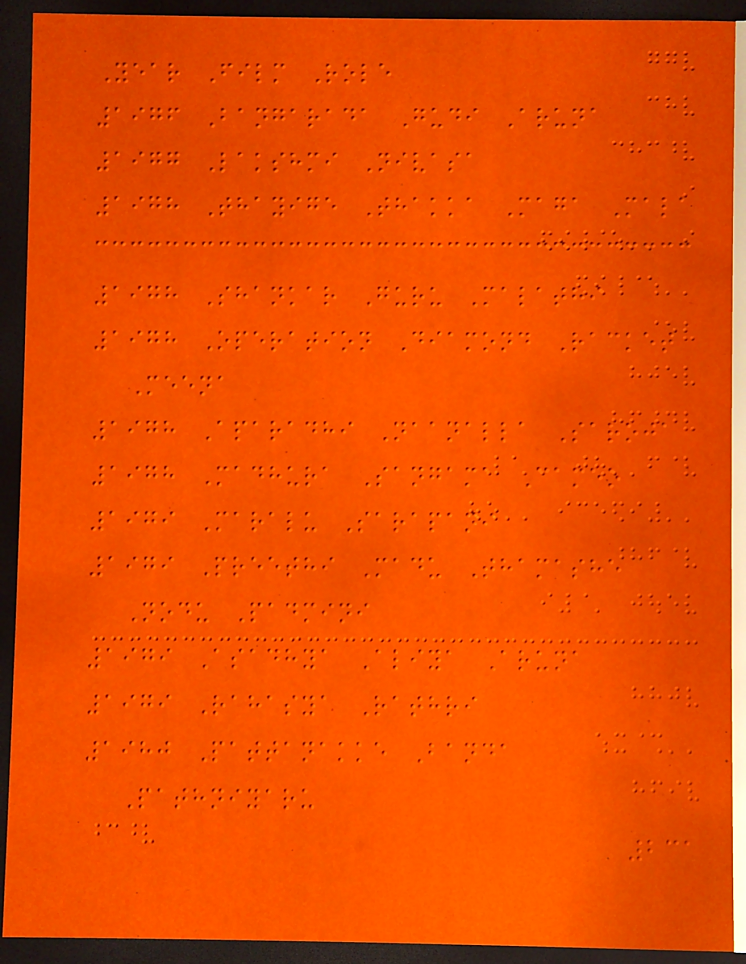Year Film Role
1976 Bangarada Gudi Aruna
1977 Lakshmi Nivasa
1978 Thayige Thakka Maga Mala
1978 Shankar Guru Malathi
1978 Operation Diamond Racket
Meena
1978 Aparadhi Naanalla Saroja
1978 Madhura Sangama Cameo
1979 Maralu Sarapani
1979 Preethi Madu Thamashe
Nodu Padmini
1979 Asadhya Aliya Aruna
1979 Rahasya Rathri
1980 Pattanakke Banda
Pathniyaru
231
